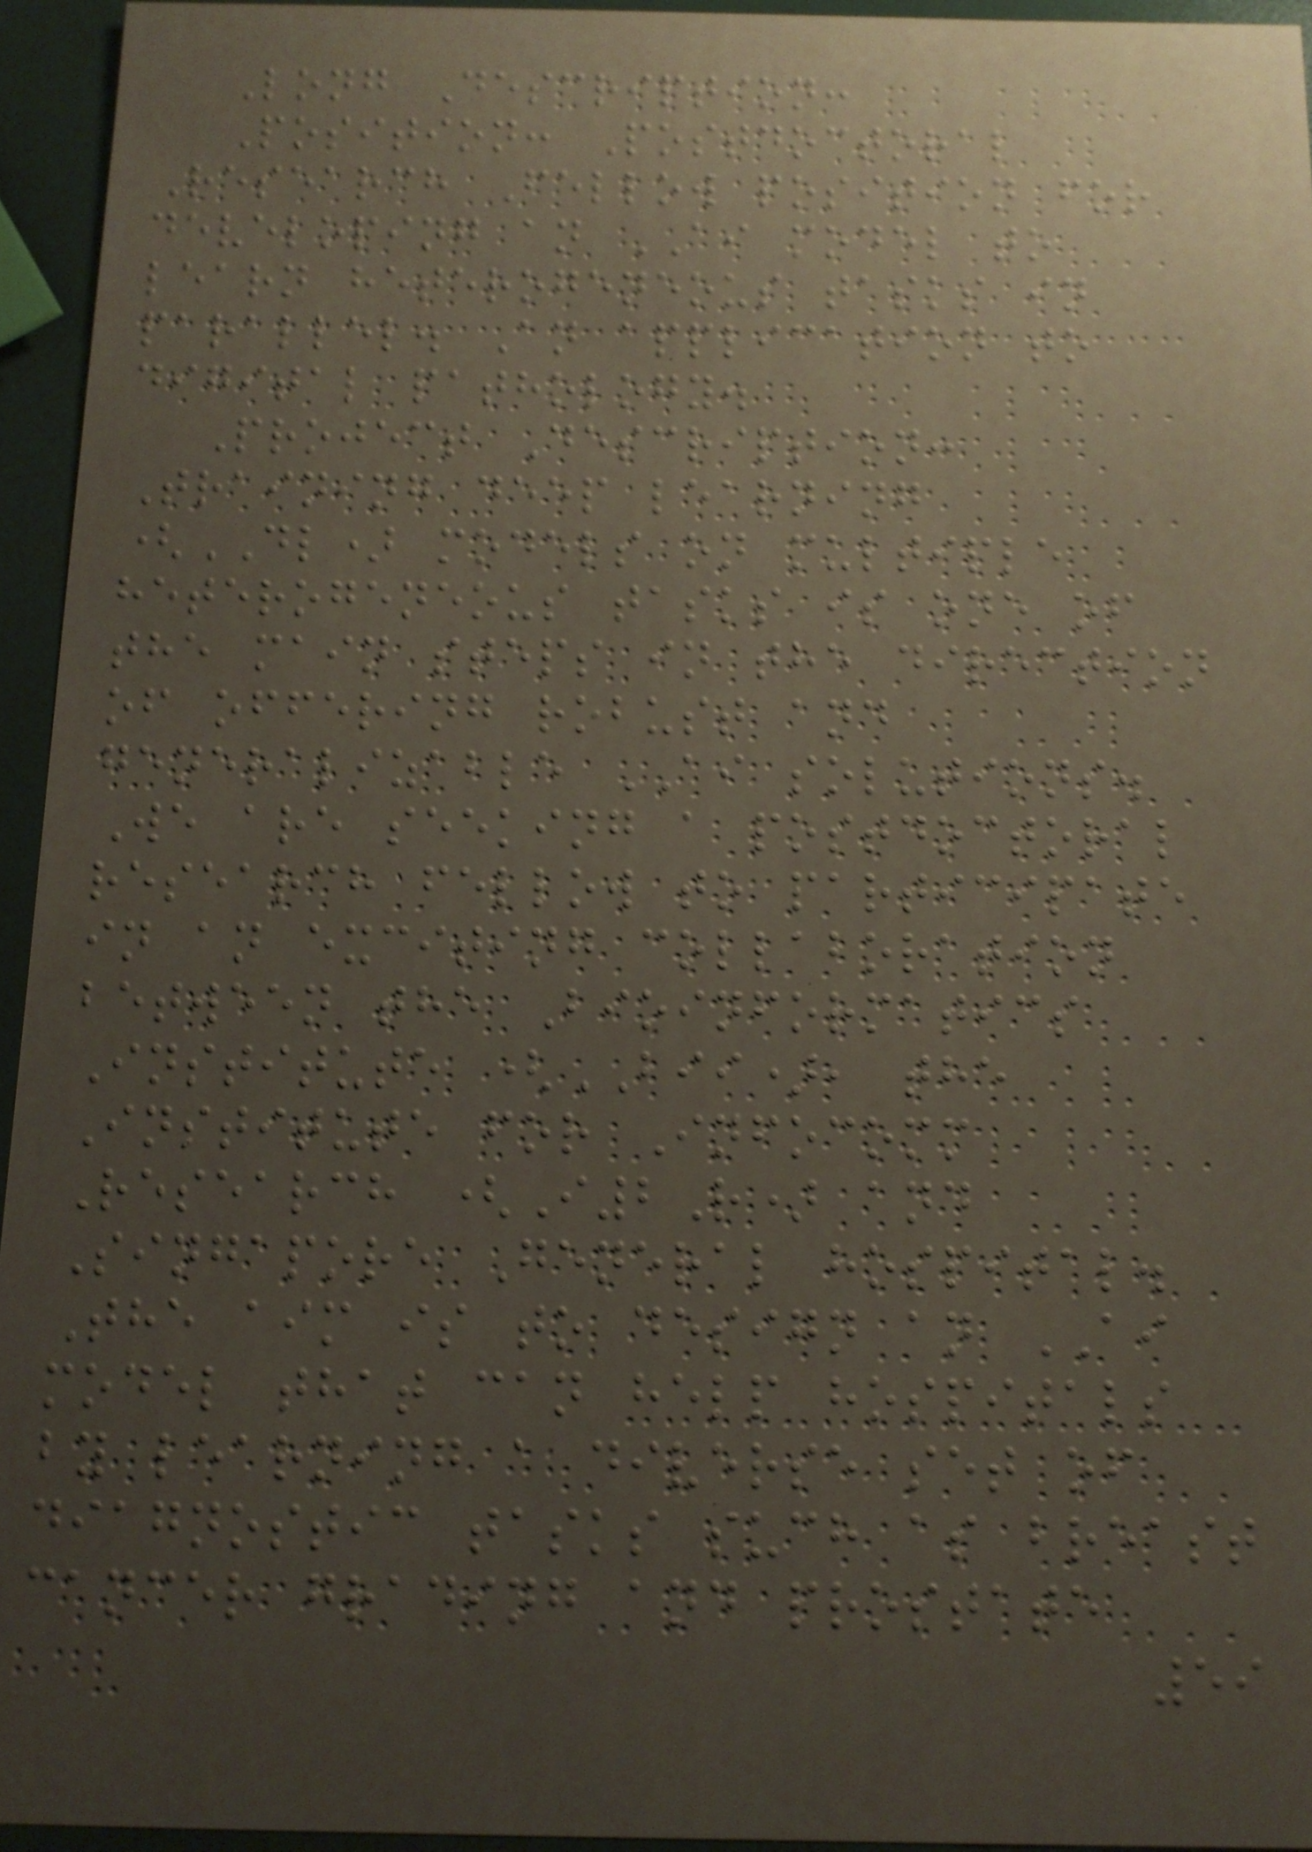Long Description:
Position: Postdoctoral
Research Fellow position for
developing an AI model to
learn heterogeneous tasks in
parallel. An application to
digital pathology.
Project Description:
Training deep learning
(DL) models on multiple
heterogeneous tasks is one of
the main steps in the direction
of offering robust and
generalizable AI solutions.
We are seeking a postdoctoral
research fellow to participate
in an exciting collaboration
between the Bioinformatics
Institute (BII), the
Institute for Infocomm
Research (I2R) and
Singapore General hospital.
The aim is to design an AI
model that can help hospitals
by learning a diverse set of
diagnostic tasks such as breast
cancer grading and prostate
59
